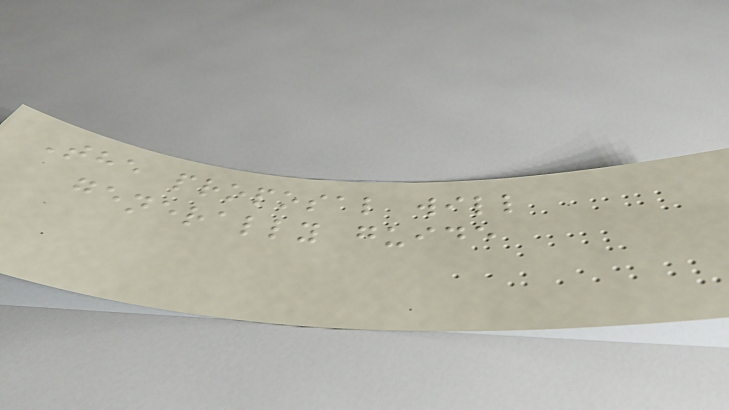The proposal will
generally guide
